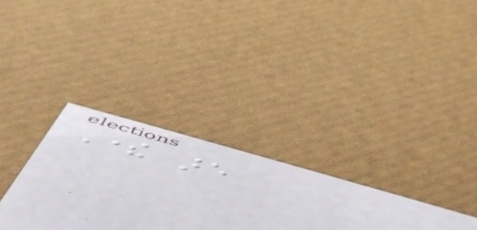There are
